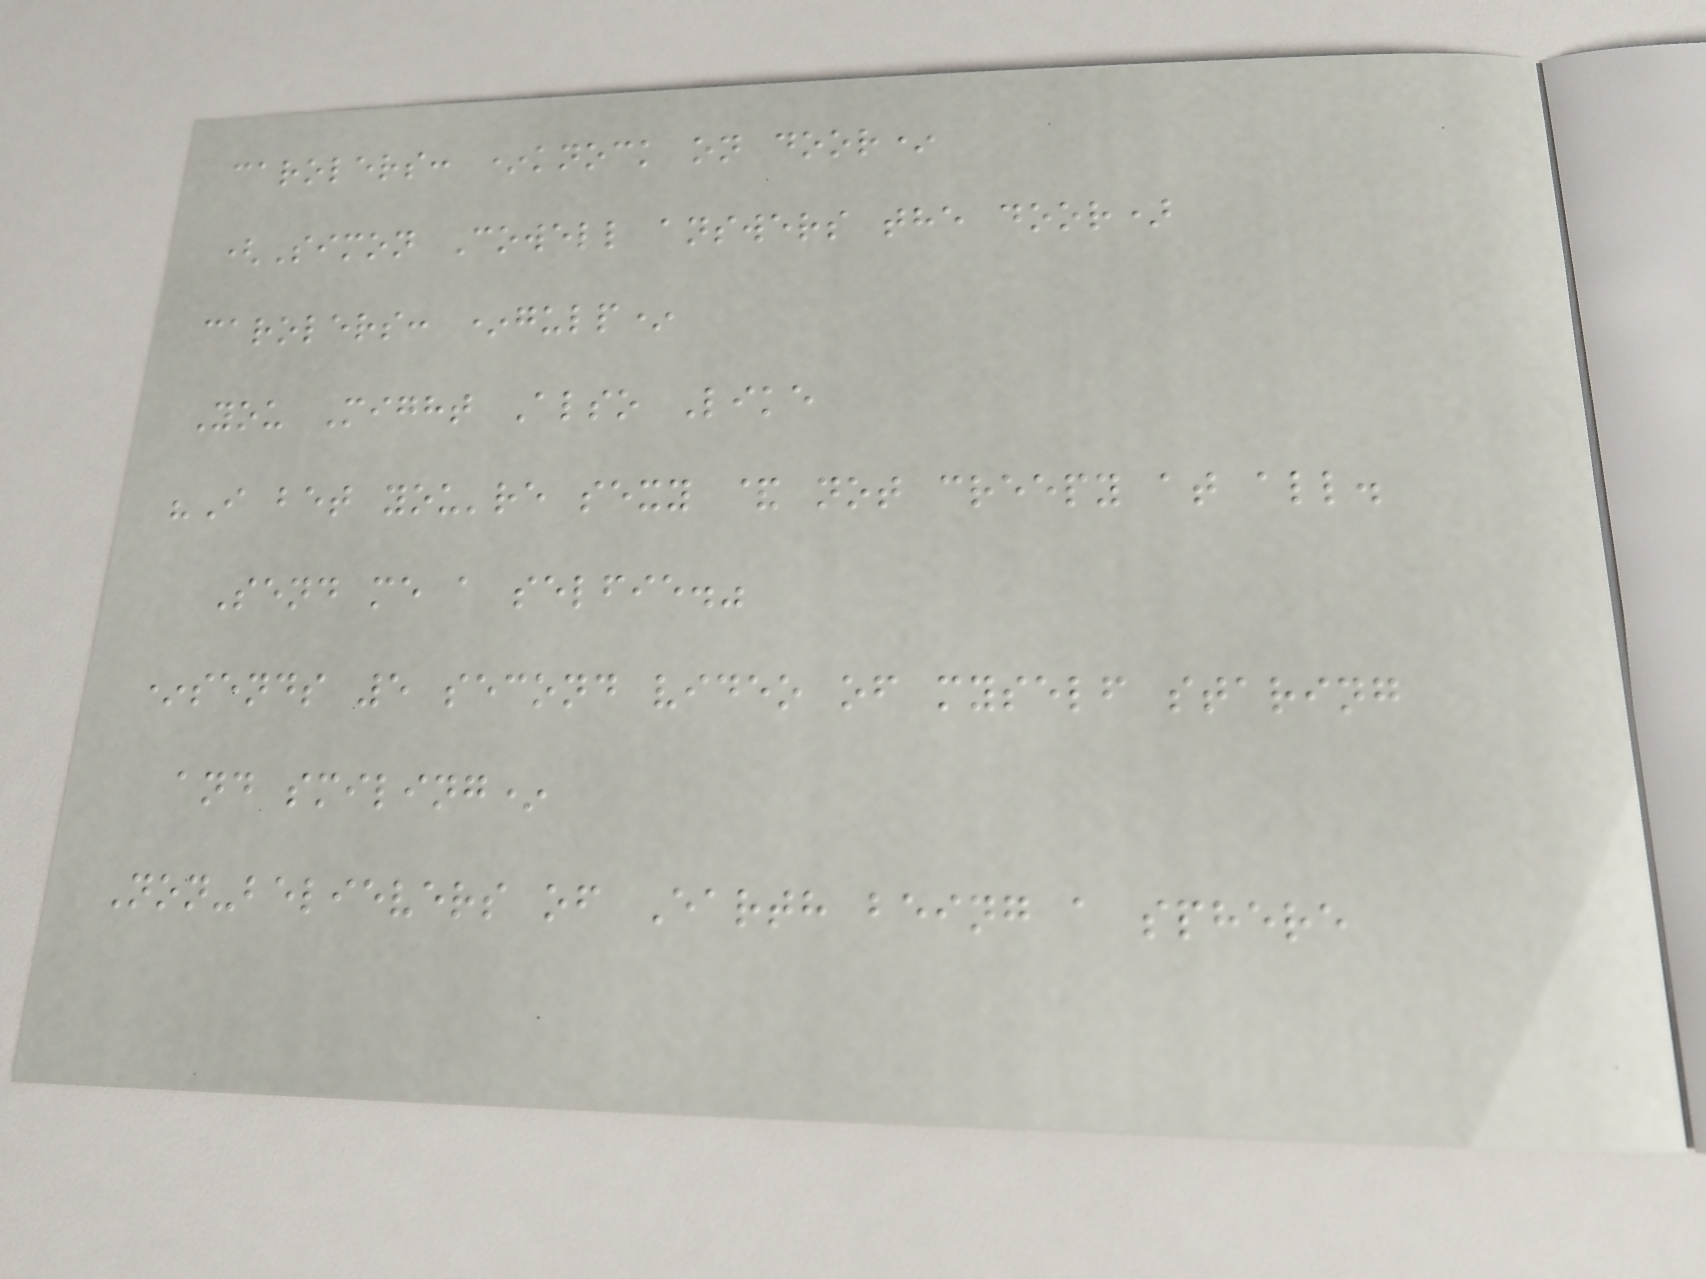carolers: *knock on door*
(Simon Cowell answers the door)
carolers: *gulp*
You Might Also Like
"I bet you're sexy & not creepy at all.
Send me a selfie."
*sends 5 second video of myself staring
and smiling*
Non-believers of Earth being a sphere
